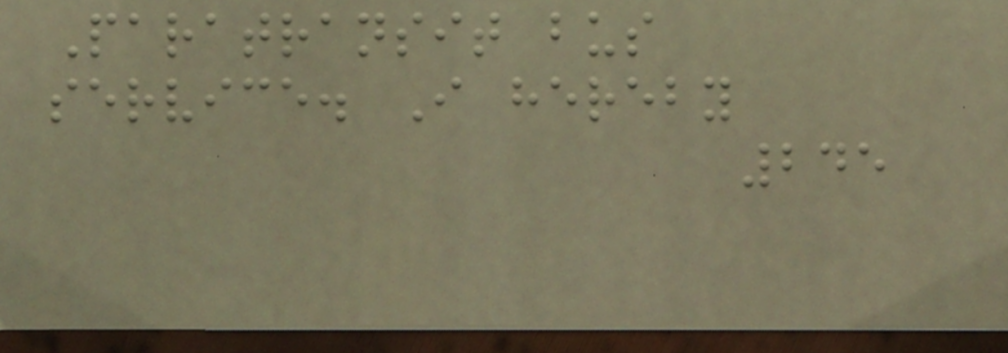Paratransit bus
service. I hereby
245
